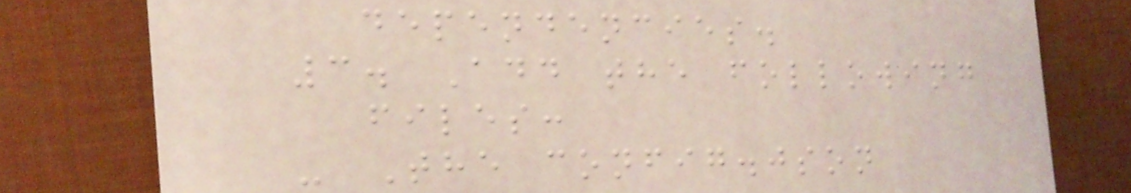dependencies.
3. Add the following
files:
- The config.json
